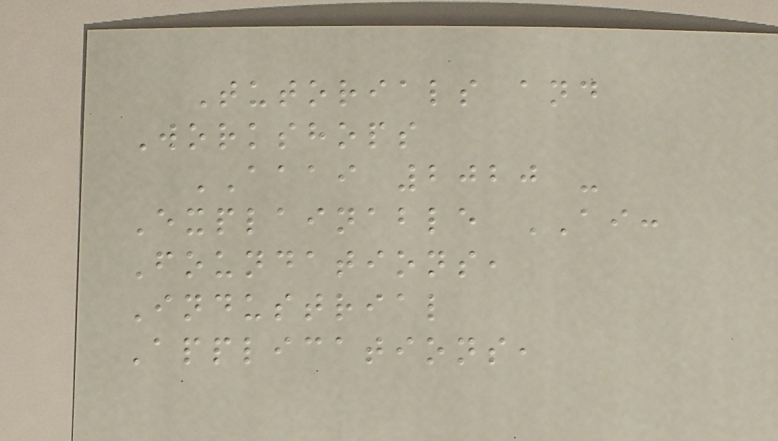Tutorials and
Workshops
AAAI 2020 -
Explainable AI:
Foundations,
Industrial
Applications,
